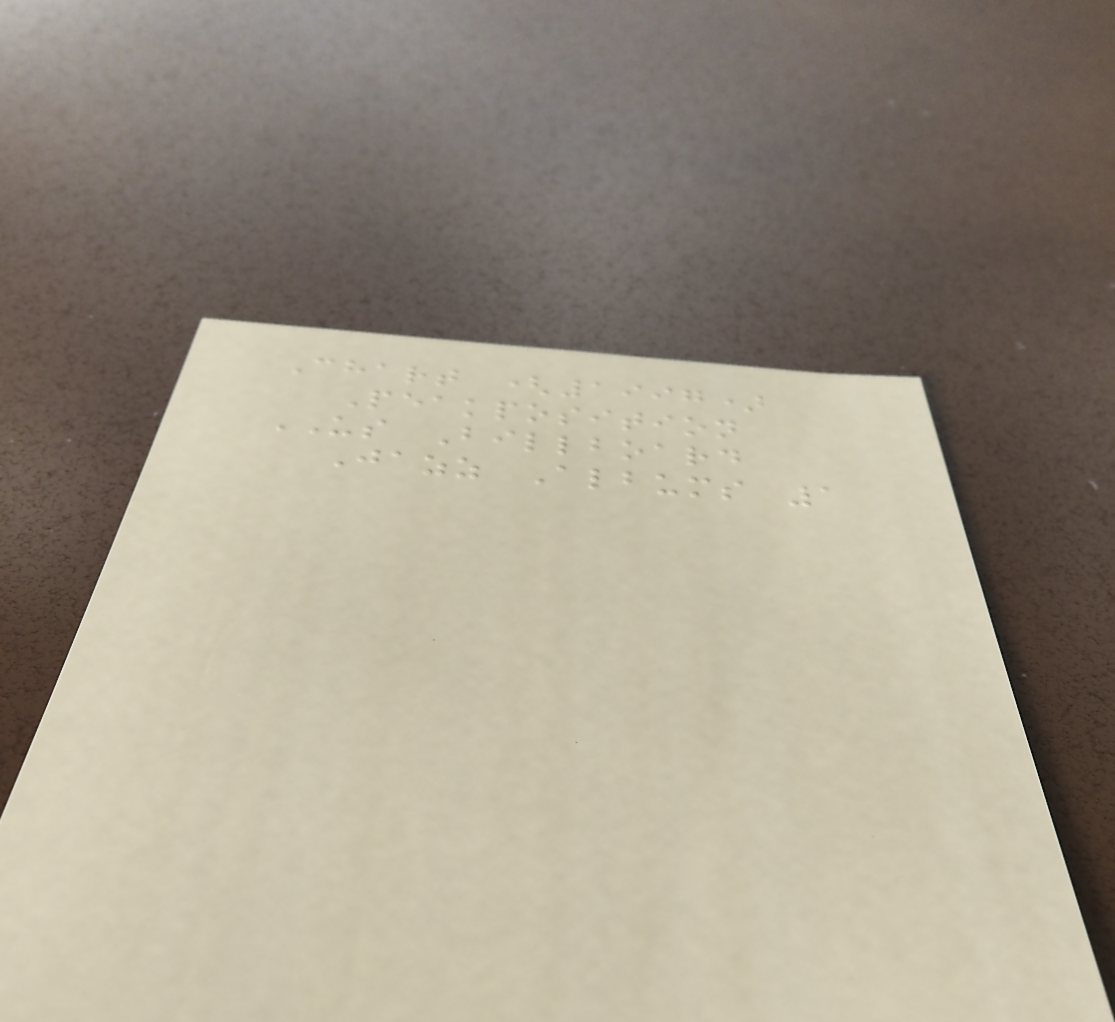Chart (1997)
Peakposition
US Billboard
Jazz Albums 1
